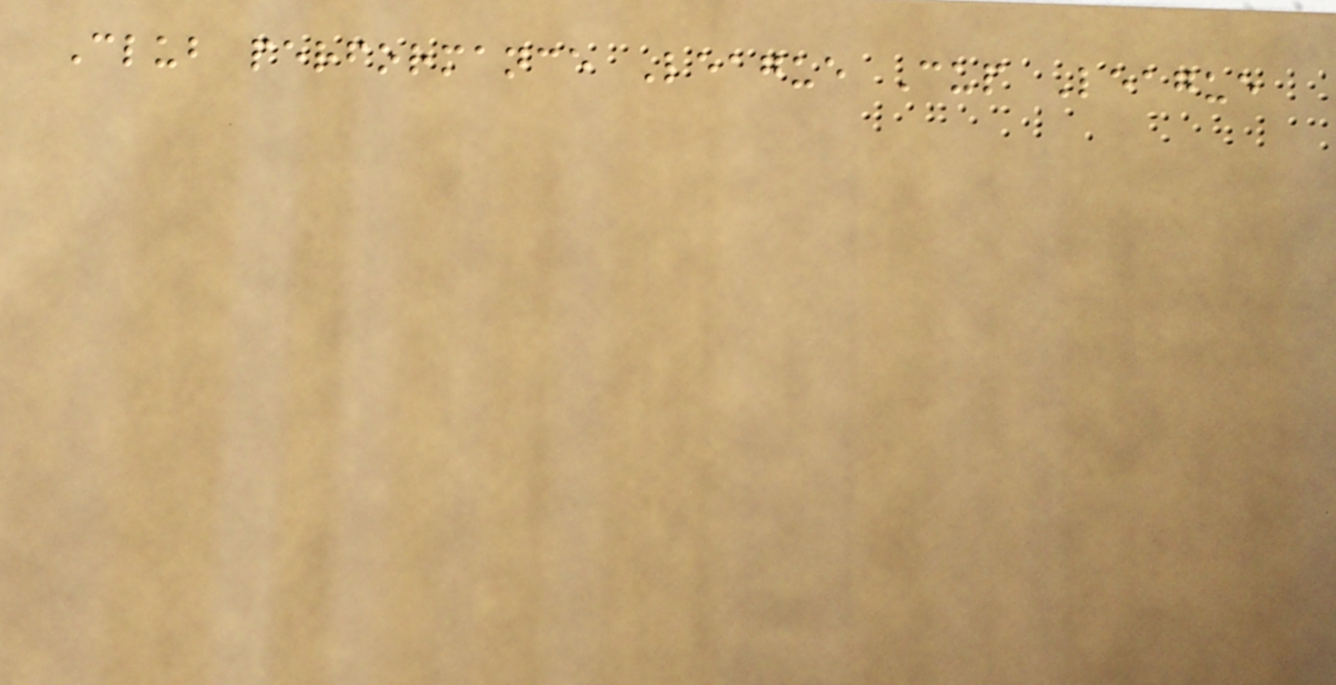Club performance League Cup League
